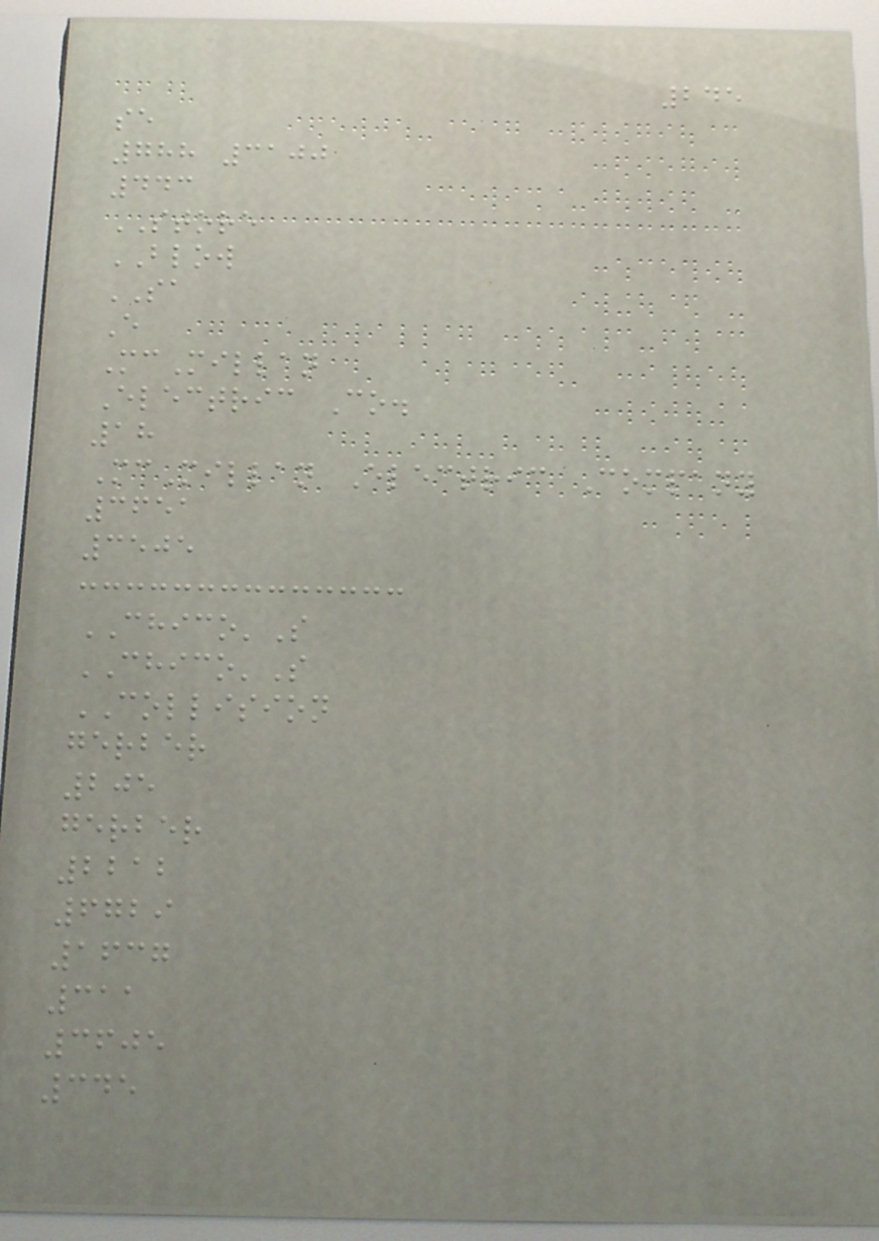245
se
788 3100
443
STORE
BLOW
SA
E
McMillan
Electric Co.
18
McMillan Electric Company
3651
3505
CHICO'S
CHICO'S
COLLISION
gerber
205
gerber
2212
6729
1637
311
3605
345
